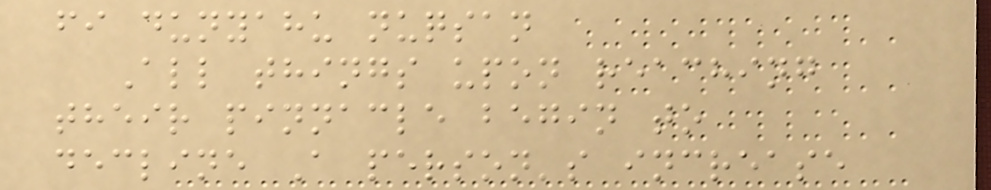fi dunyahu nuqsan
All things upon reaching
their pinnacle begin to
decline A person's increase
